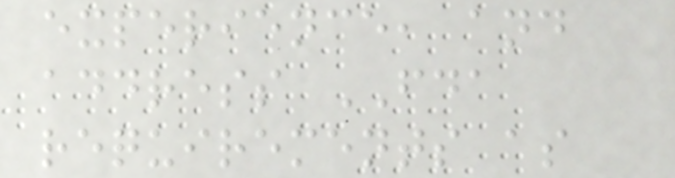experience, and
address FDA
requirements as
